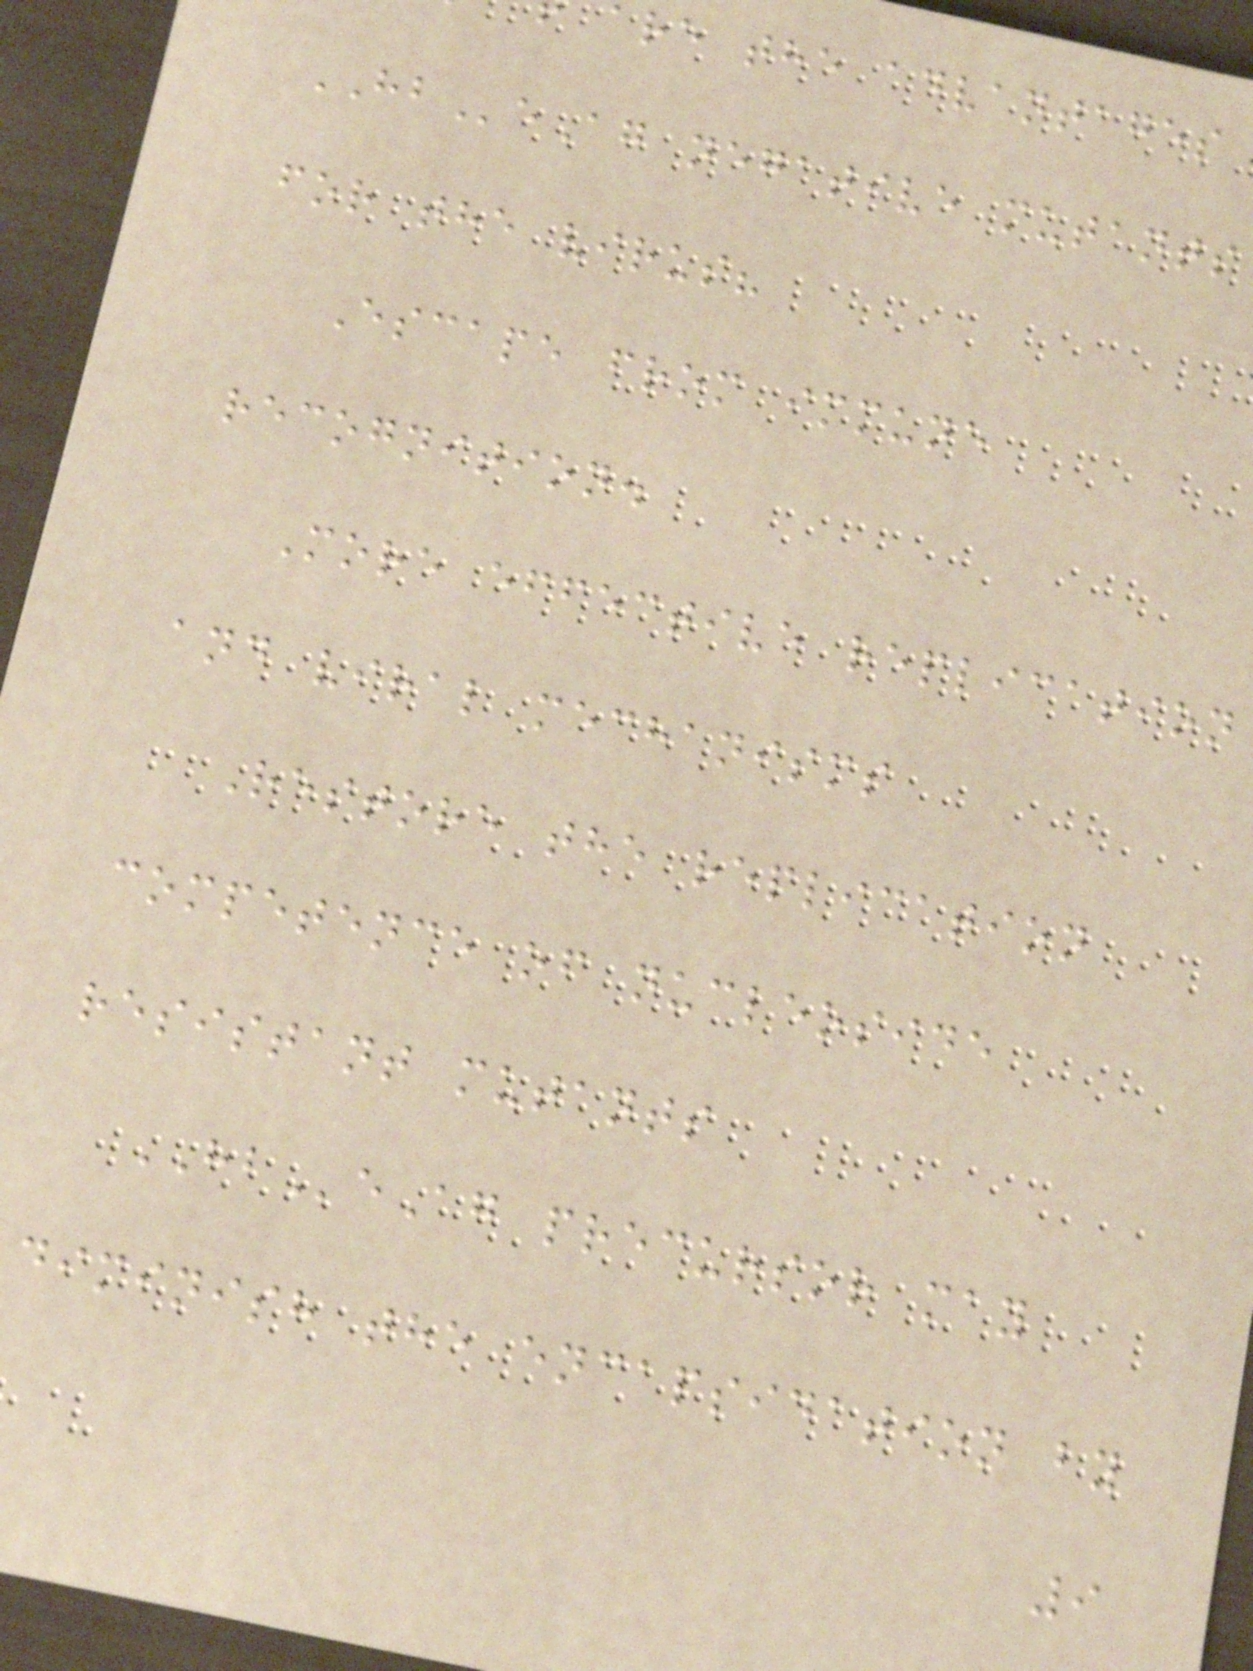are the advantages
HBeAg negative mutants
for the virus?
Escape from immune
recognition.
More effective replication
and viral mechanisms
Restore the replication
competence of nucleoside
resistant mutants
HBeAg precursor may
diminish the encapsidation by
9
